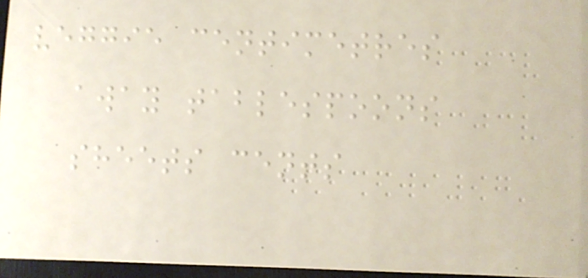veggie centimetres
away tablespoons
sheets cents
